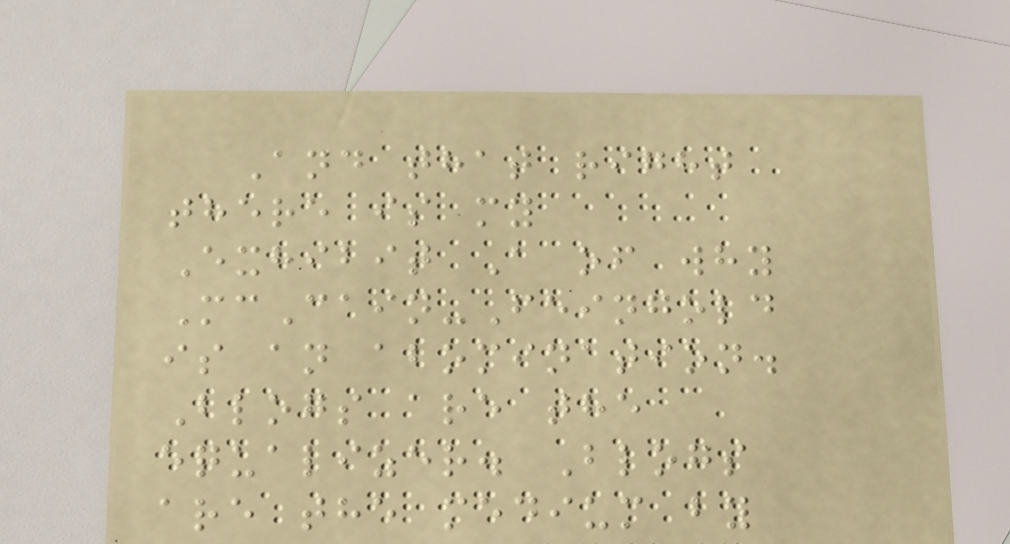And that right
there is my
Exhibit A of why
McCain-Feingold
is an abomination.
Blogs are the
equalizer. Blogs
are the medium by
